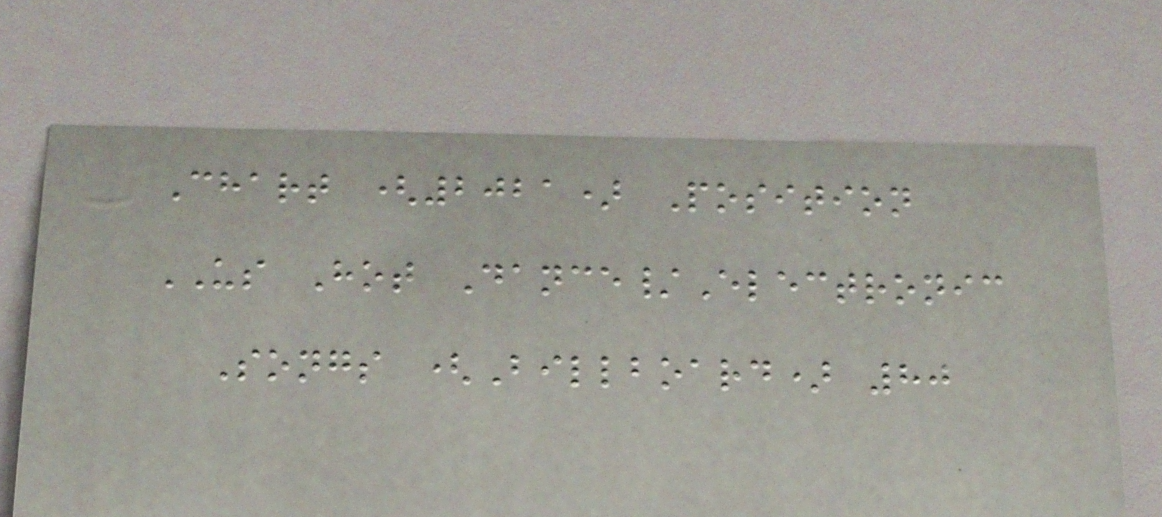Chart (2021) Position
US Hot Dance/Electronic
Songs (Billboard) 80
